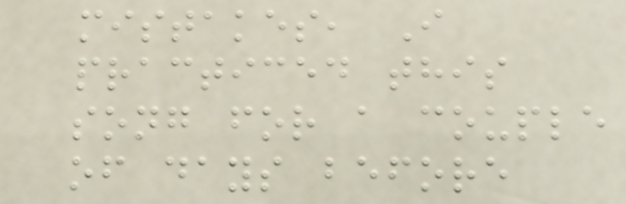mistakes, I
practiced this
song for a couple
of days before
